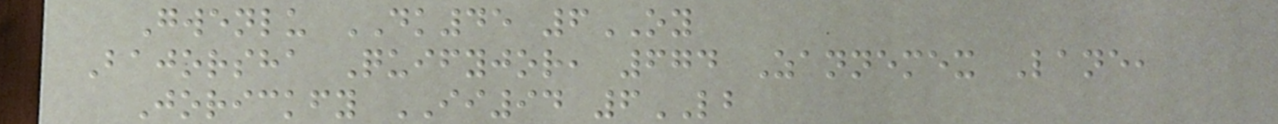Gwenlu DK45 6OY
Bajorsha Quifyjor, 674 Zannemex Lane,
Jorickfy II94 6LB
